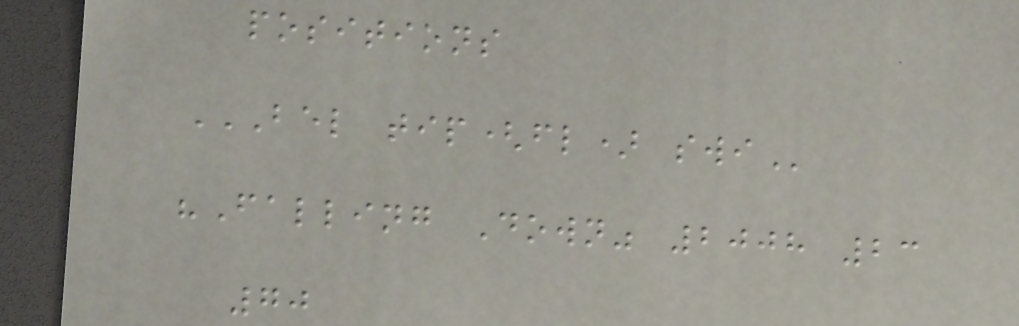positions
BEL TIP(FL) SWI
"Falling Down" 2008 23
70
